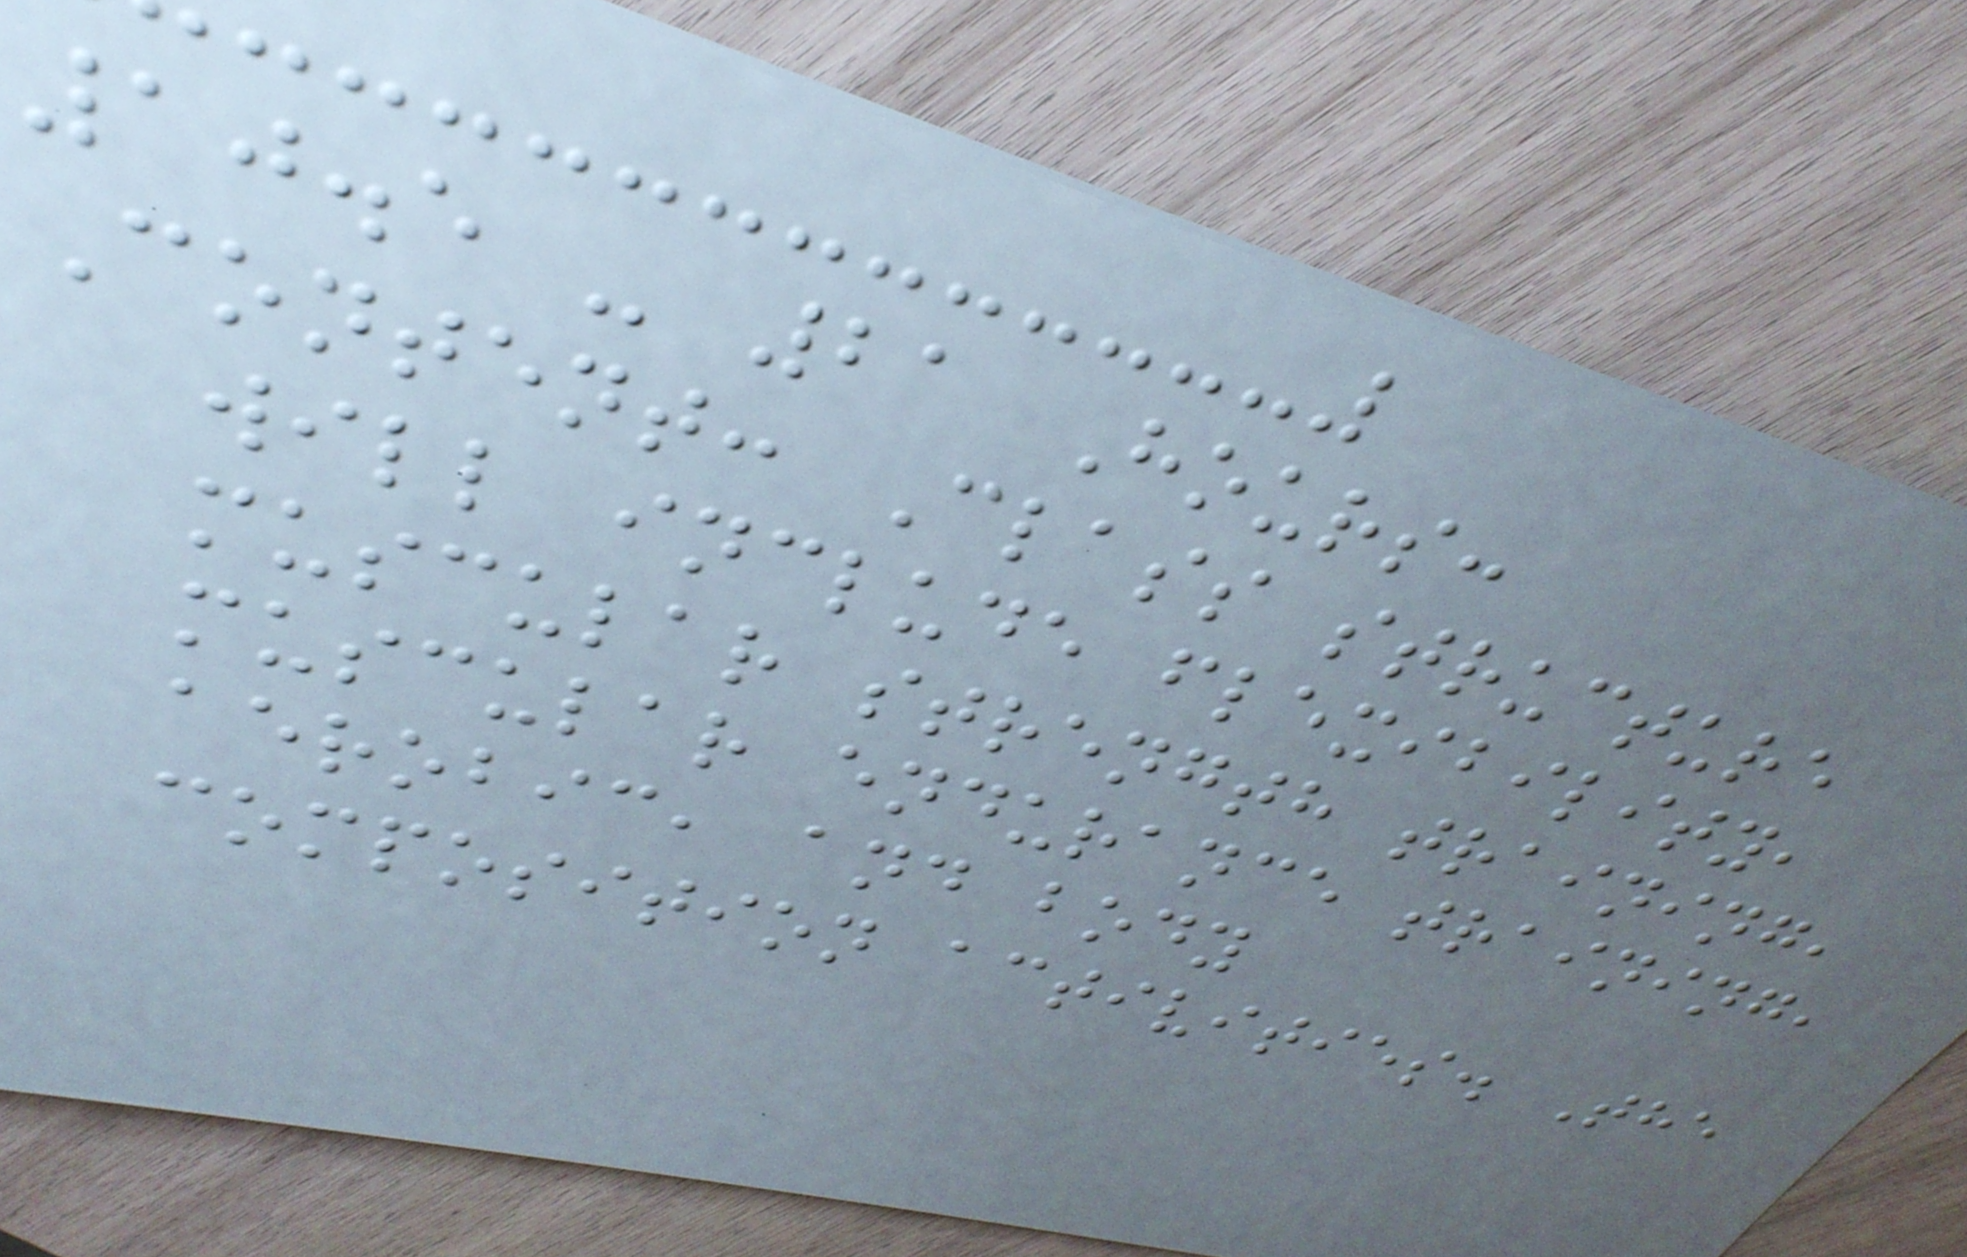10.5 - 21 Hours:
Content: Class structure
will include flexibility,
muscular strength training,
muscular endurance training,
aerobic, and body
composition activities. The
